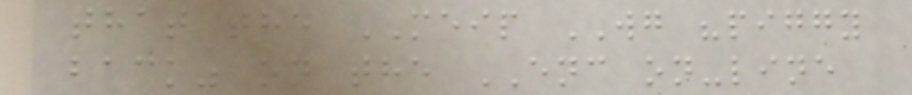that the MEIP WG "piggy
back" on the ENC on-line
